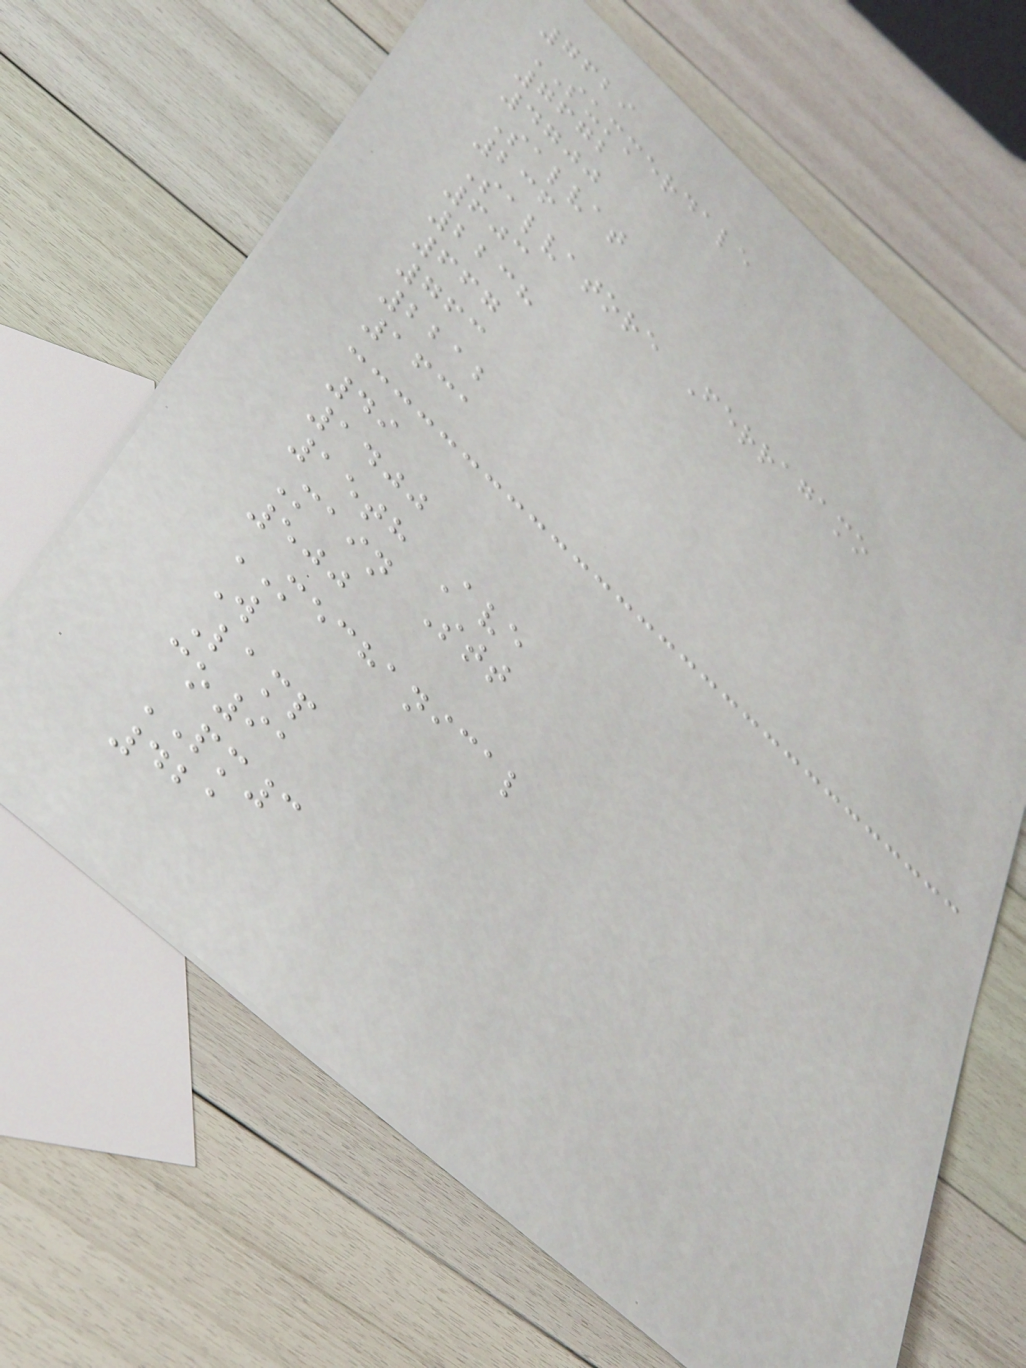7629
SUMMERDALE
7672
4700
Salvat
236
Salvatore Ferragamo
603
2238
667
763
2212
1631
49
1400
15th Ave
Main Stt
500
MECHANICAL
W
Lamp
co91
PM3
421
